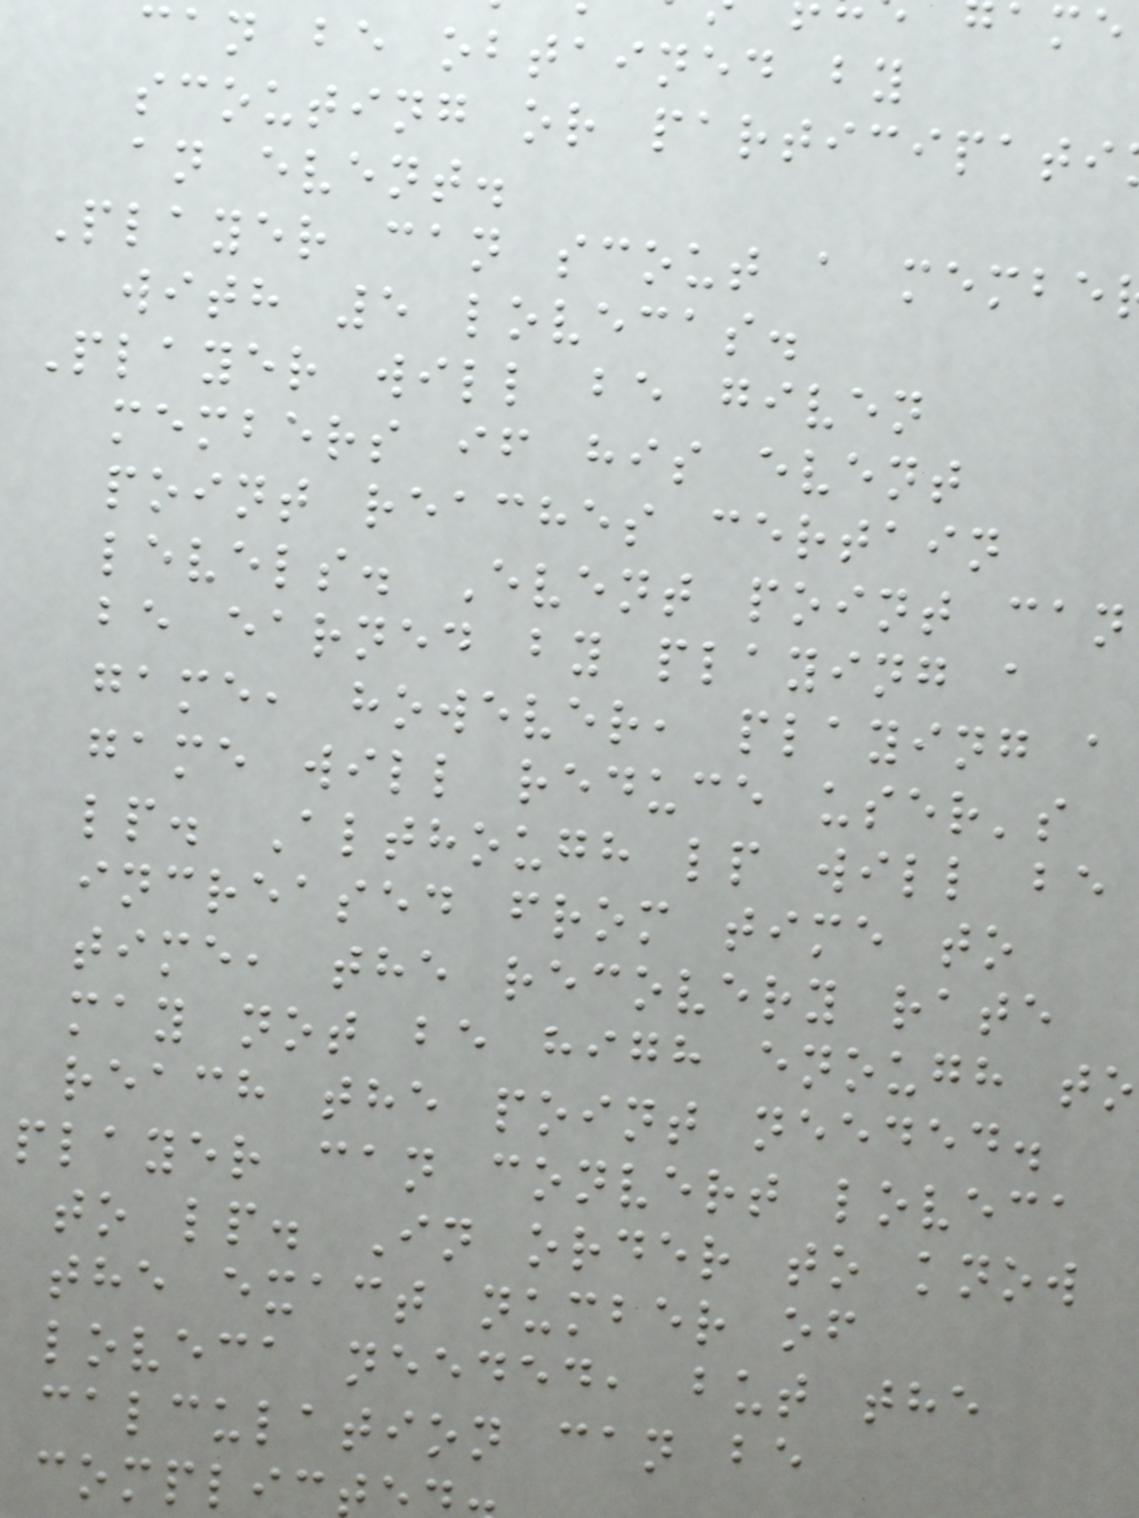can be obtained by
scouting or participati
an event.
Player can scout a membe
with 5 lovecas.
Player will be given
members if his event
point reaches certain
levels. Event point can
be earned by playing a
game, however, playing a
game will reduce user's
lp. Although lp will be
increased from time to
time, the recovery rate
may not be high enough to
reach the point needed.
player can convert loveca
to lp. In order to know
the exact number of
loveca needed, but the
calculation can be
complic
